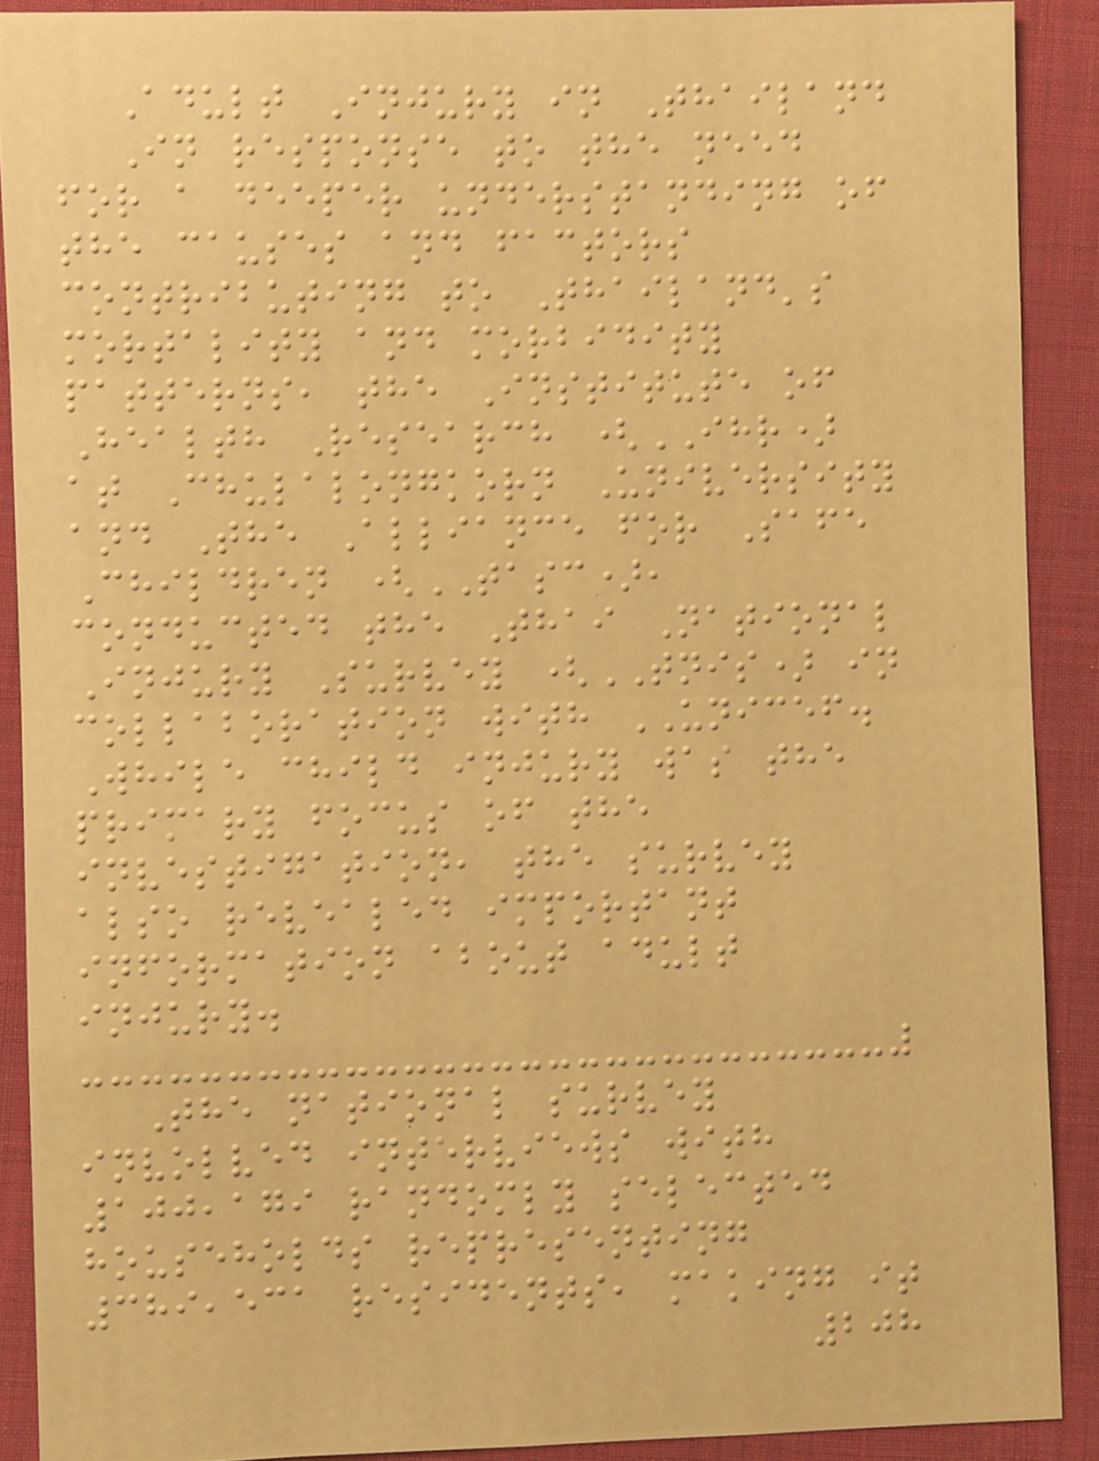Adult Injury in Thailand
In response to the need
for a deeper understanding of
the causes and factors
contributing to Thailand's
mortality and morbidity
patterns, the Institute of
Health Research (IHR)
at Chulalongkorn University
and The Alliance for Safe
Children (TASC),
conducted the Thai National
Injury Survey (TNIS) in
collaboration with UNICEF.
While child injury was the
primary focus of the
investigation, the survey
also revealed important
information about adult
injury.
The national survey
involved interviews with
100,179 randomly selected
households representing
389,531 residents, making it
208
